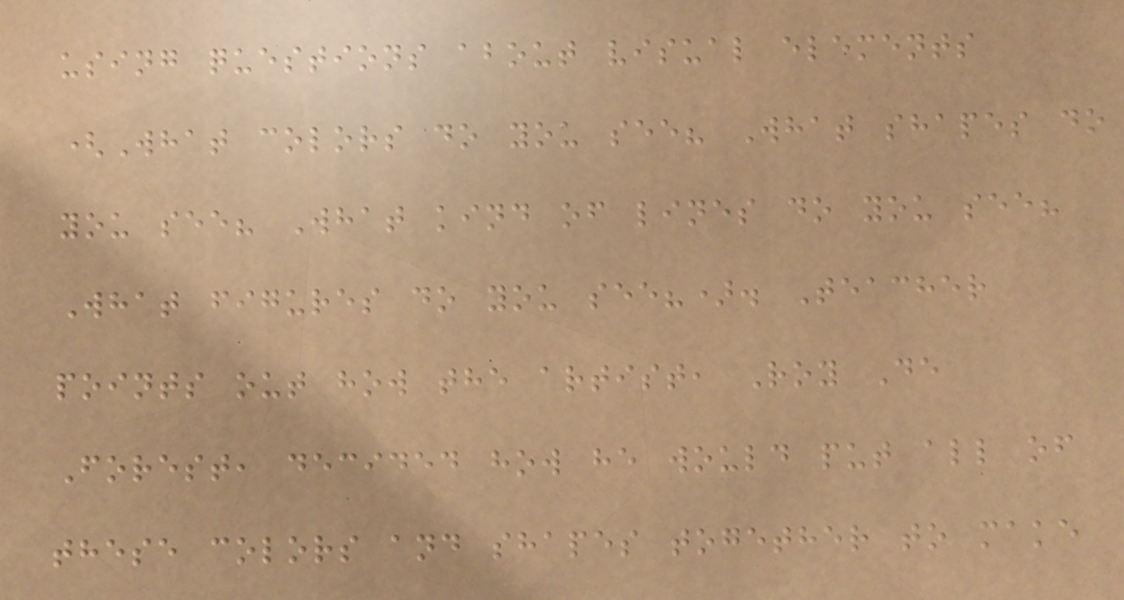using questions about visual elements
(What colors do you see? What shapes do
you see? What kind of lines do you see?
What figures do you see?). Teacher
points out how the artist, Roy De
Forest, decided how he would put all of
these colors and shapes together to make
